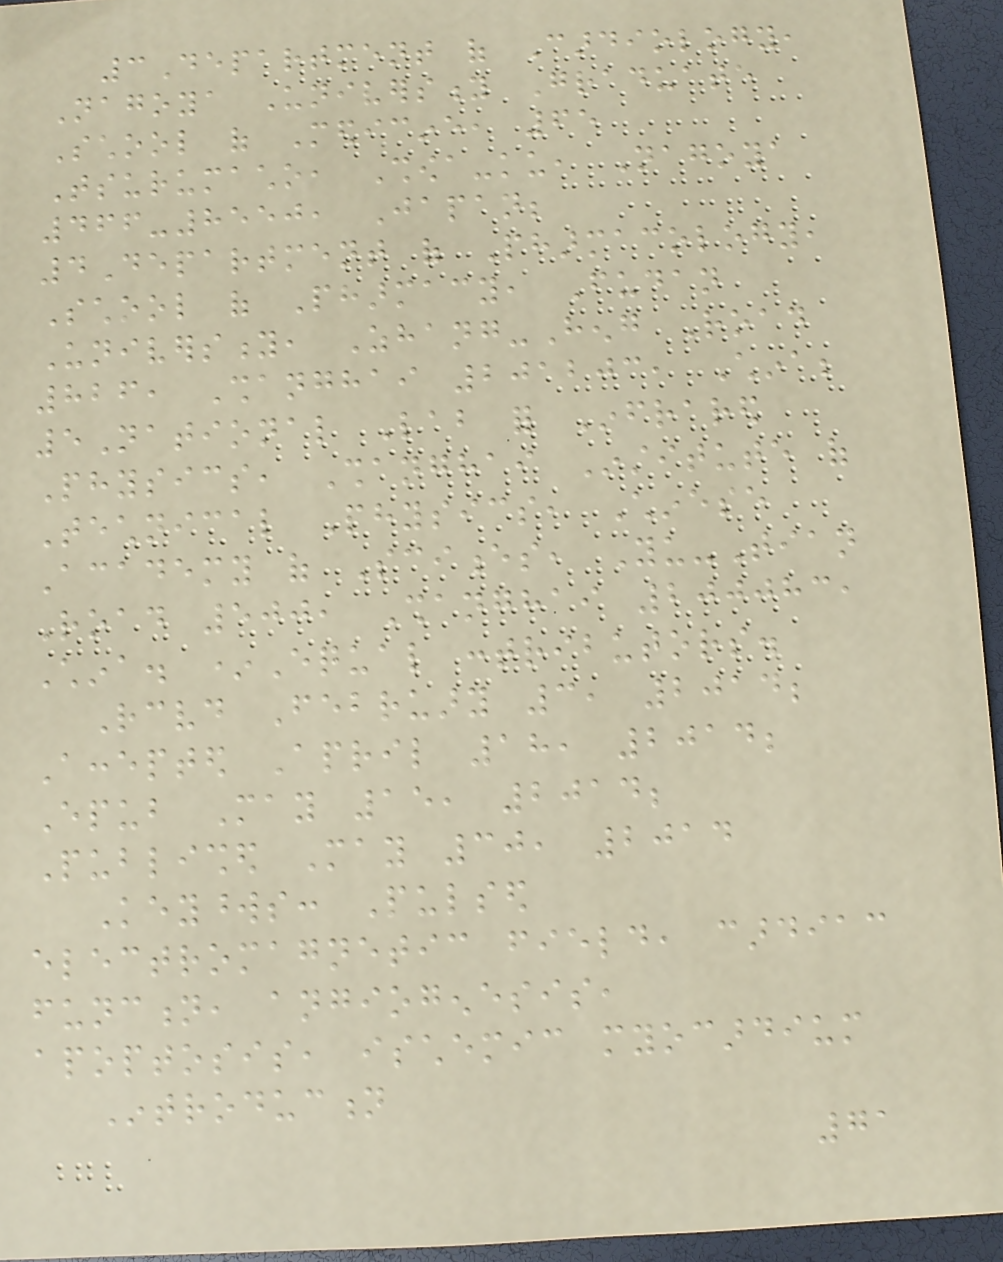3Department of Cardiology,
Nagoya University Graduate
School of Medicine, 65
Tsurumacho, Showa-ku, Nagoya
466-8550, Japan;
4Department of Pharmacology,
School of Pharmacy, Fudan
University, Zhang-Heng Road
826, Shanghai 201203, China;
5National Lab for Infrared
Physics, Shanghai Institute of
Technical Physics, Chinese
Academy of Sciences, Yu-Tian
Road 500, Shanghai 200083,
China. *Equal contributors.
Received February 3, 2014;
Accepted April 18, 2014;
Epub May 15, 2014;
Published May 30, 2014
Keywords: Pulsed
electromagnetic field, cardiac
function, angiogenesis,
apoptosis, ischemic myocardium
Introduction
71
